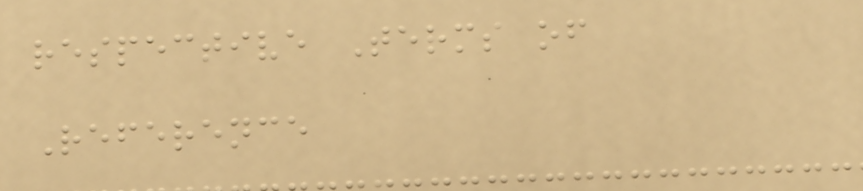respective Terms of
Reference
